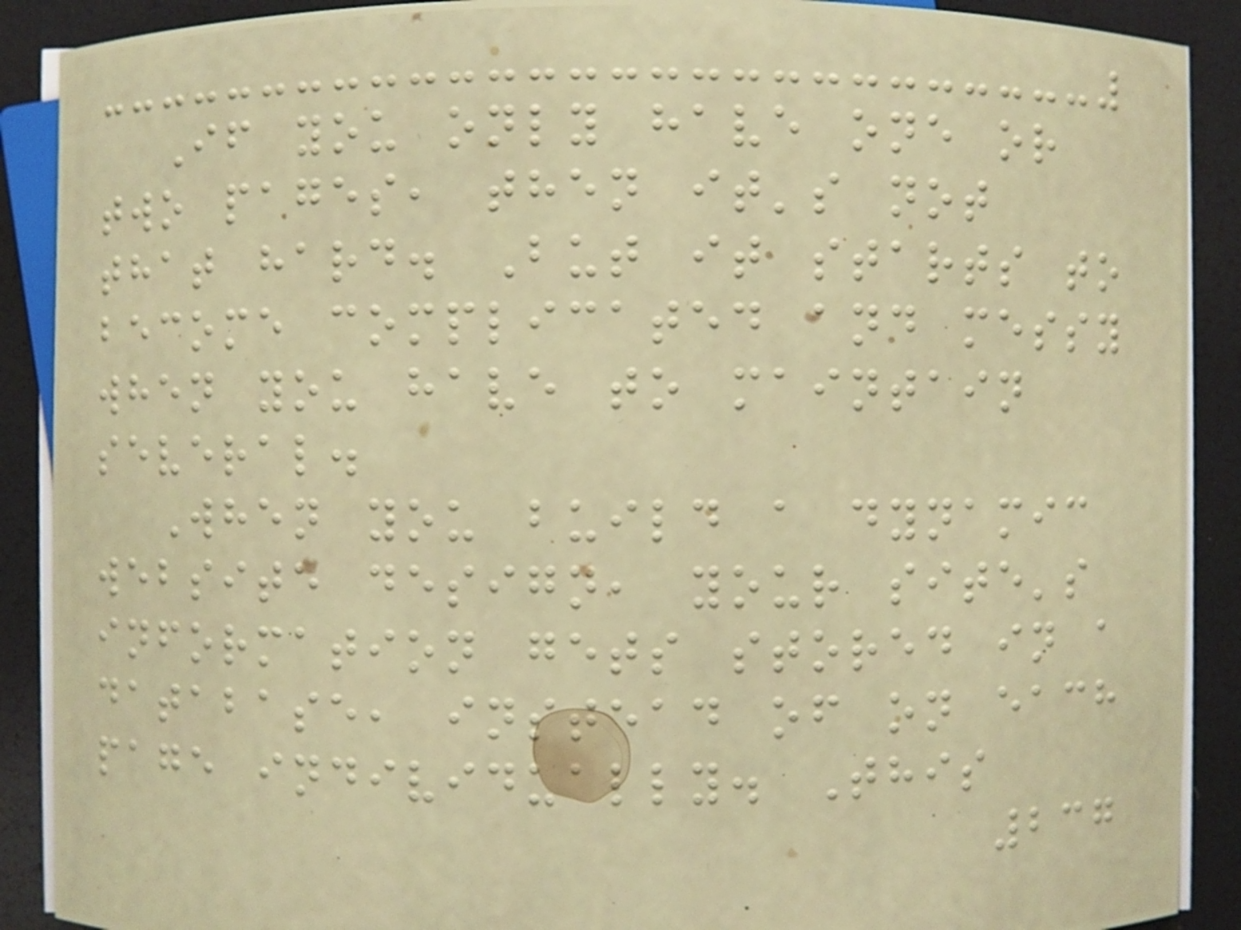If you only have one or
two pages, then it's not
that hard. But it starts to
become complicated and messy
when you have to maintain
several.
When you build a dynamic
website design, your site's
information gets stored in a
database, instead of on each
page individually. This
237
